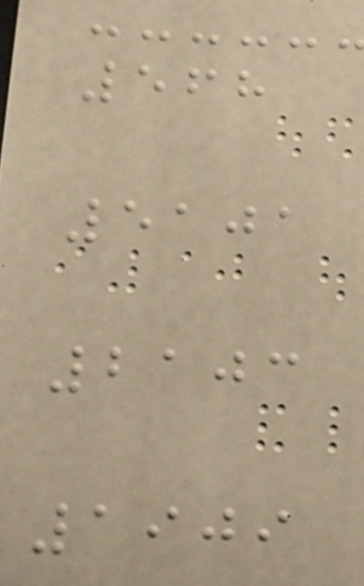568
5101
2103
1909
